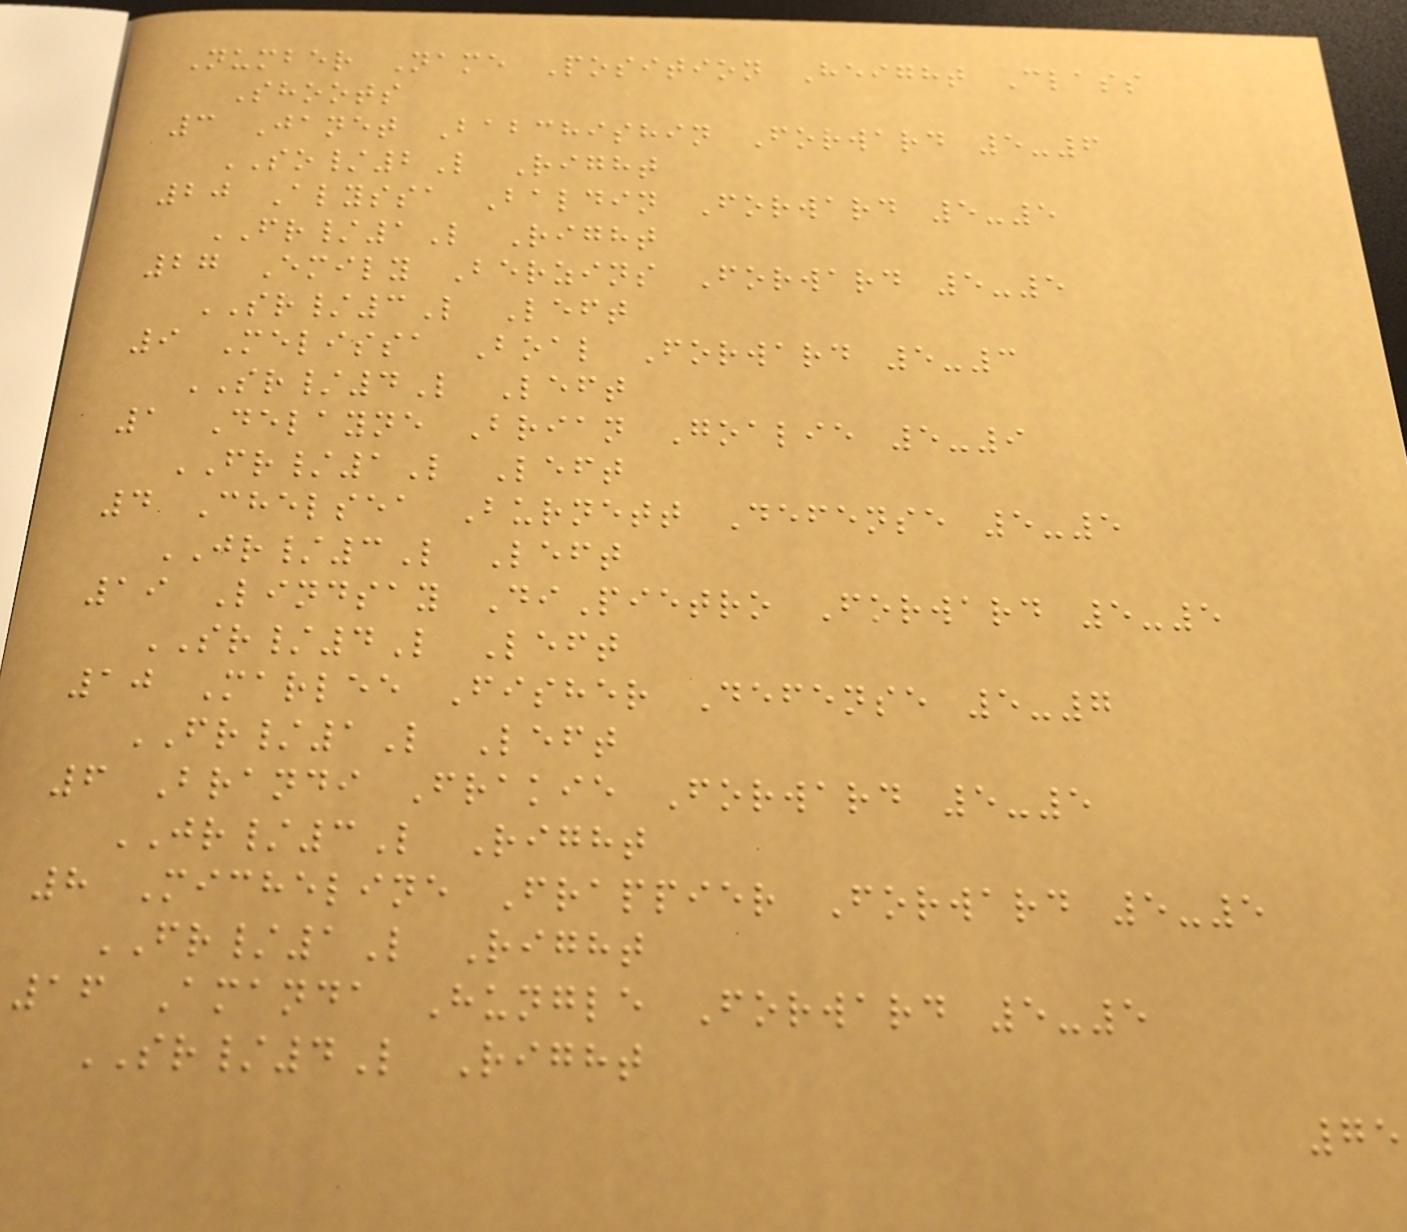Number Name Position Height Class
Shoots
3 Janet Babchishin Forward 5-6
SO/2L Right
20 Alyssa Baldin Forward 5-5
FR/1L Right
27 Emily Berzins Forward 5-5
SR/3L Left
9 Melissa Boal Forward 5-3
SR/4L Left
1 Delayne Brian Goalie 5-9
FR/1L Left
4 Chelsea Burnett Defense 5-5
JR/3L Left
19 Lindsay DiPietro Forward 5-5
SR/4L Left
10 Marlee Fisher Defense 5-7
FR/1L Left
6 Brandi Frakie Forward 5-5
JR/3L Right
8 Micheline Frappier Forward 5-5
FR/1L Right
16 Amanda Hungle Forward 5-5
SR/4L Right
75
